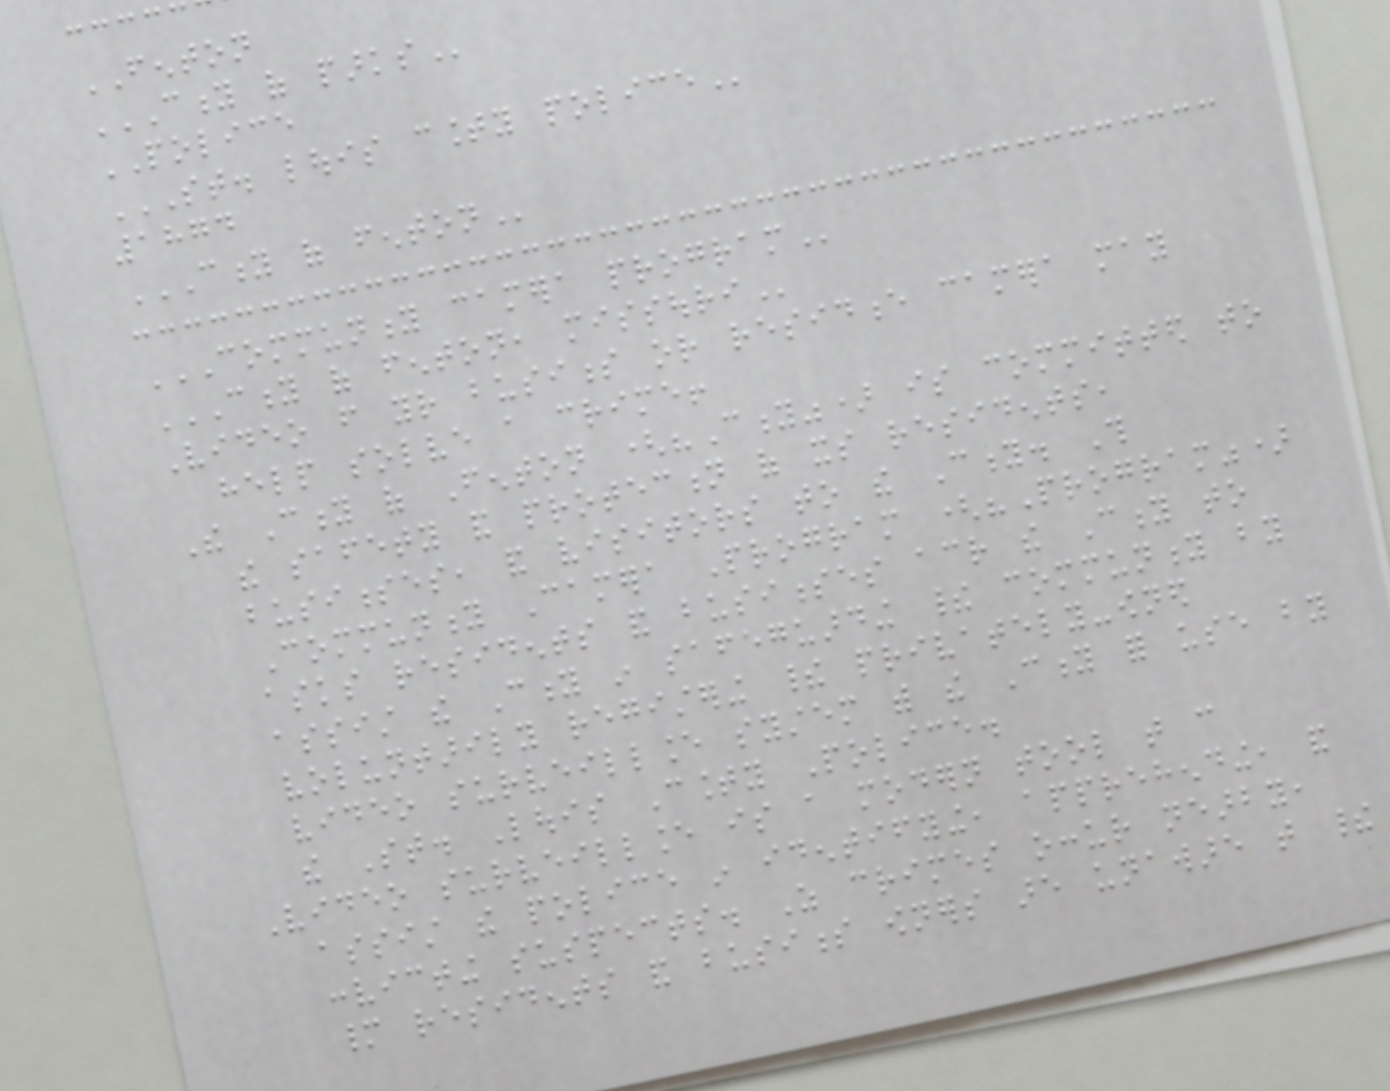FENTON
CITY OF PARKS
POLICE
ST. LOUIS COUNTY POLICE
1874
CITY OF FENTON
COMMUNITY CAMERA PROGRAM
CITY OF FENTON, MISSOURI
Video from your business or residence camera may
help solve a crime!
The City of Fenton ("City") is committed to
the safety and protection of its residents,
businesses, and visitors to the City. This
Community Camera Program ("Program")
asks residents and businesses across the City to
assist the City in safeguarding their community by
voluntarily registering their privately-owned
video surveillance system with the City for use by
the St. Louis County Police.
Video surveillance is a modern tool that can
assist the police in identifying, apprehending, and
convicting suspects. As crimes occur nearby,
many residents and business owners are unaware that their
